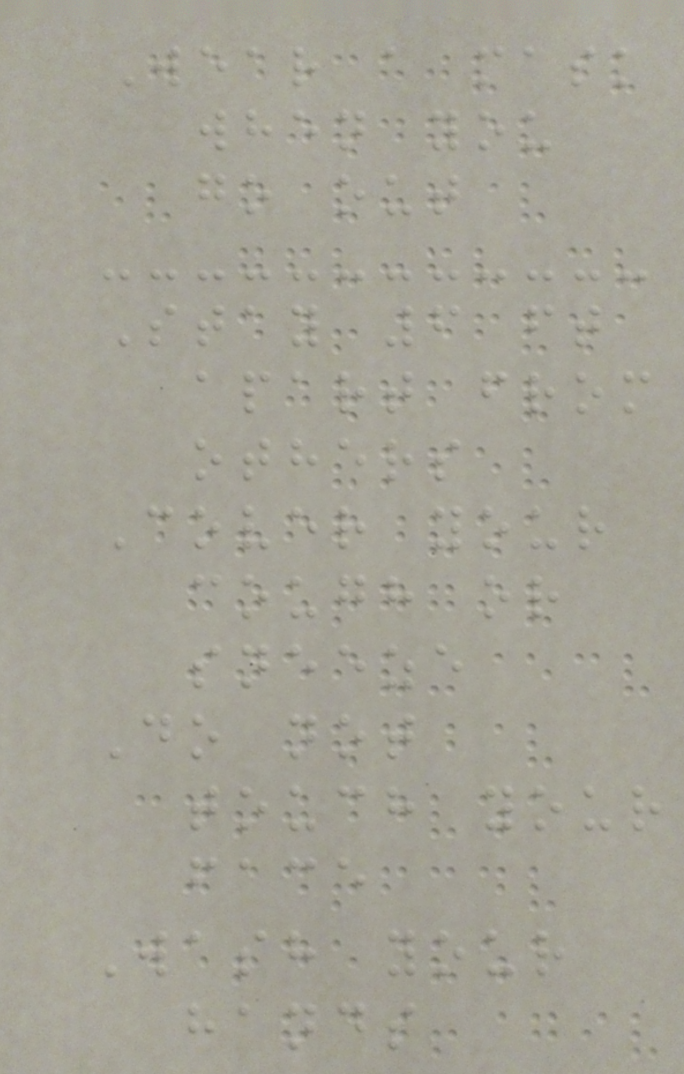Wear a mask
when you
go out
Stay 6 ft
apart from
others
Cover your
cough or
sneeze
Do not
touch your
face
Wash your
hands
